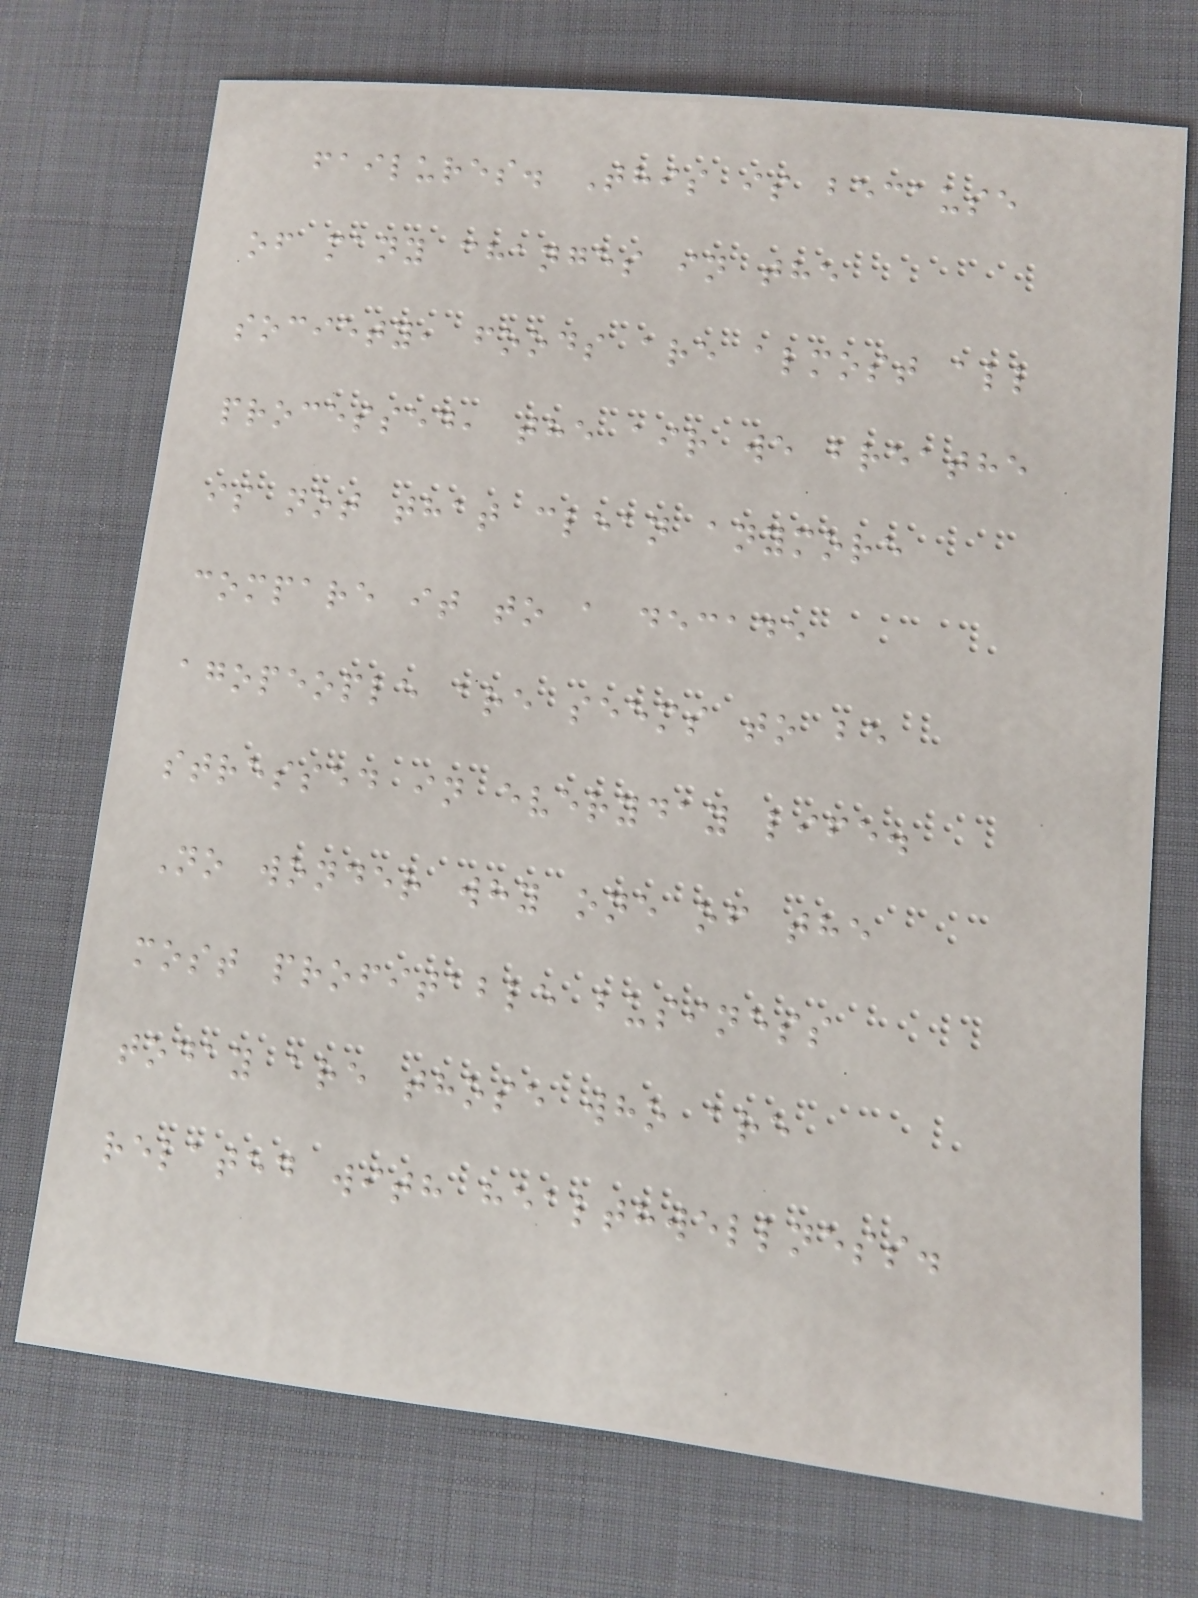failures. This is because
of many changes in the
society, foods are almost all
processed, the air we breathe
is not that clean anymore
compare it to a decade
agopeople are seems to be
stressed in everyday life.
No wonder why one of the
most profitable business
today are those who are
related with healthwellness.
